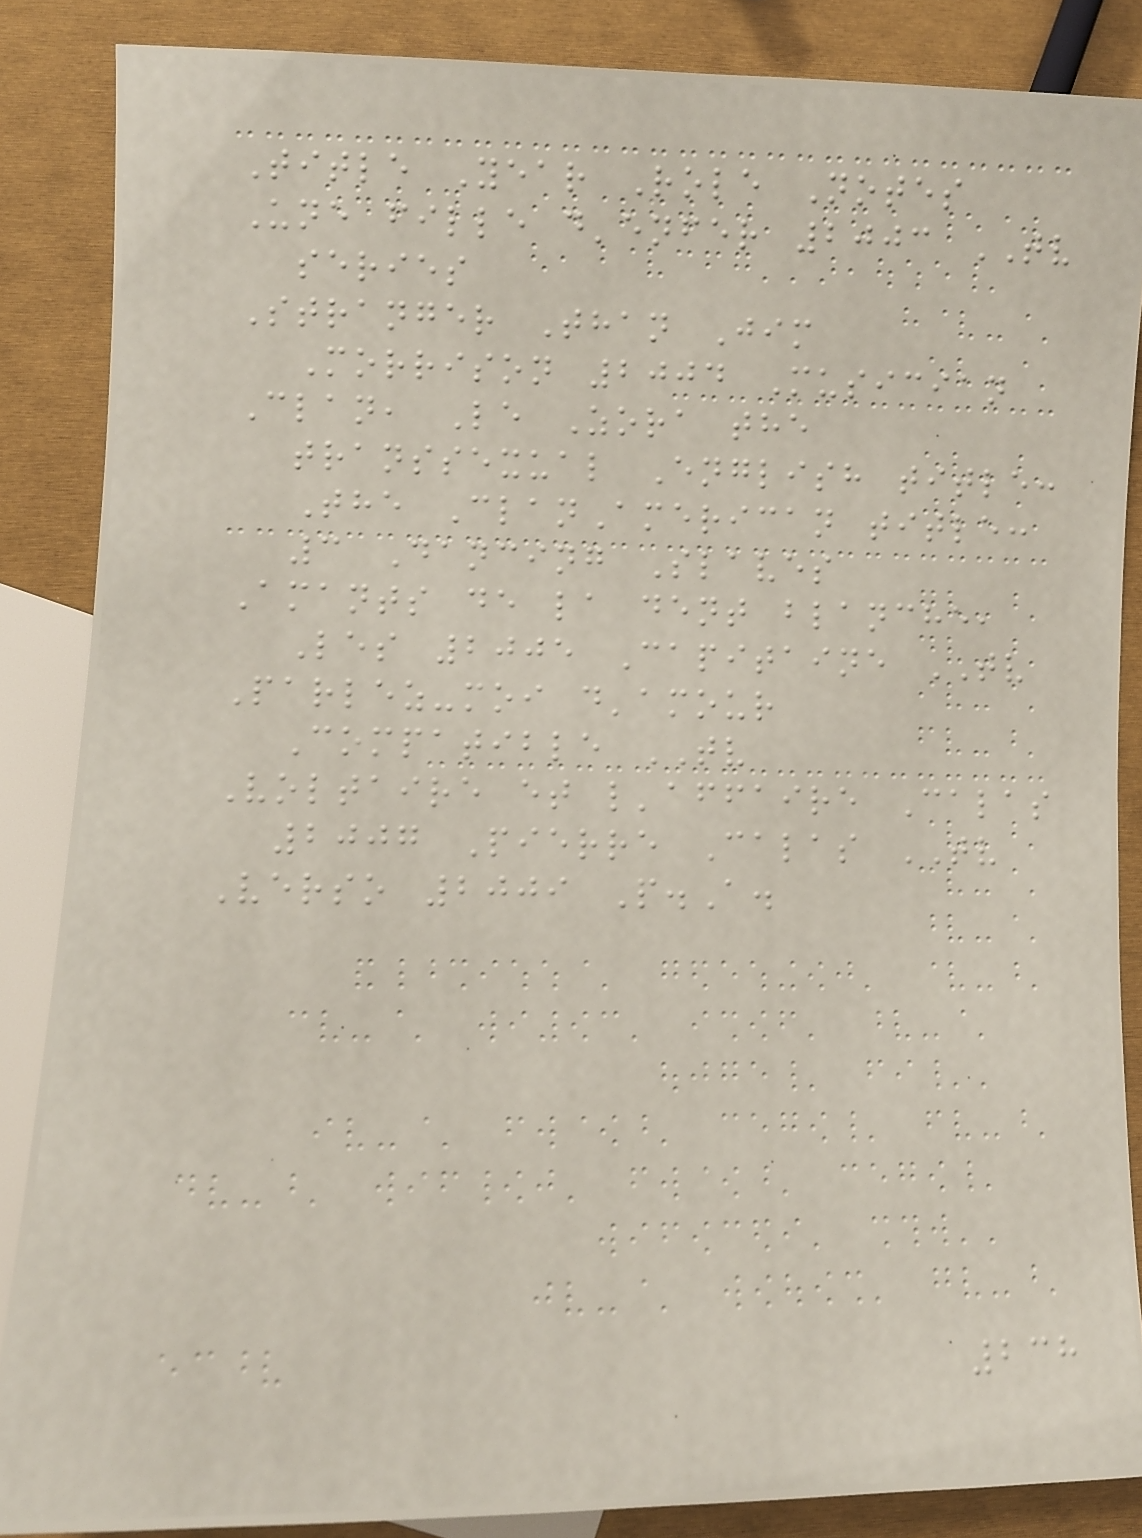Title Year Role Notes
Une fille d'enfer 2003 TV
series
Stranger Than Jim
Morrison 2004 Musician
Clan, Le Zora the
transsexual English title:
The ClanAmerican title:
3 Dancing Slaves
Amants de la dent blanche,
Les 2005 Capitaine TV
Parlez-moi d'amour
Compatible TV
Voltaire et l'affaire Calas
2007 Pierre Calas TV
Verso 2009 P.A.
238
